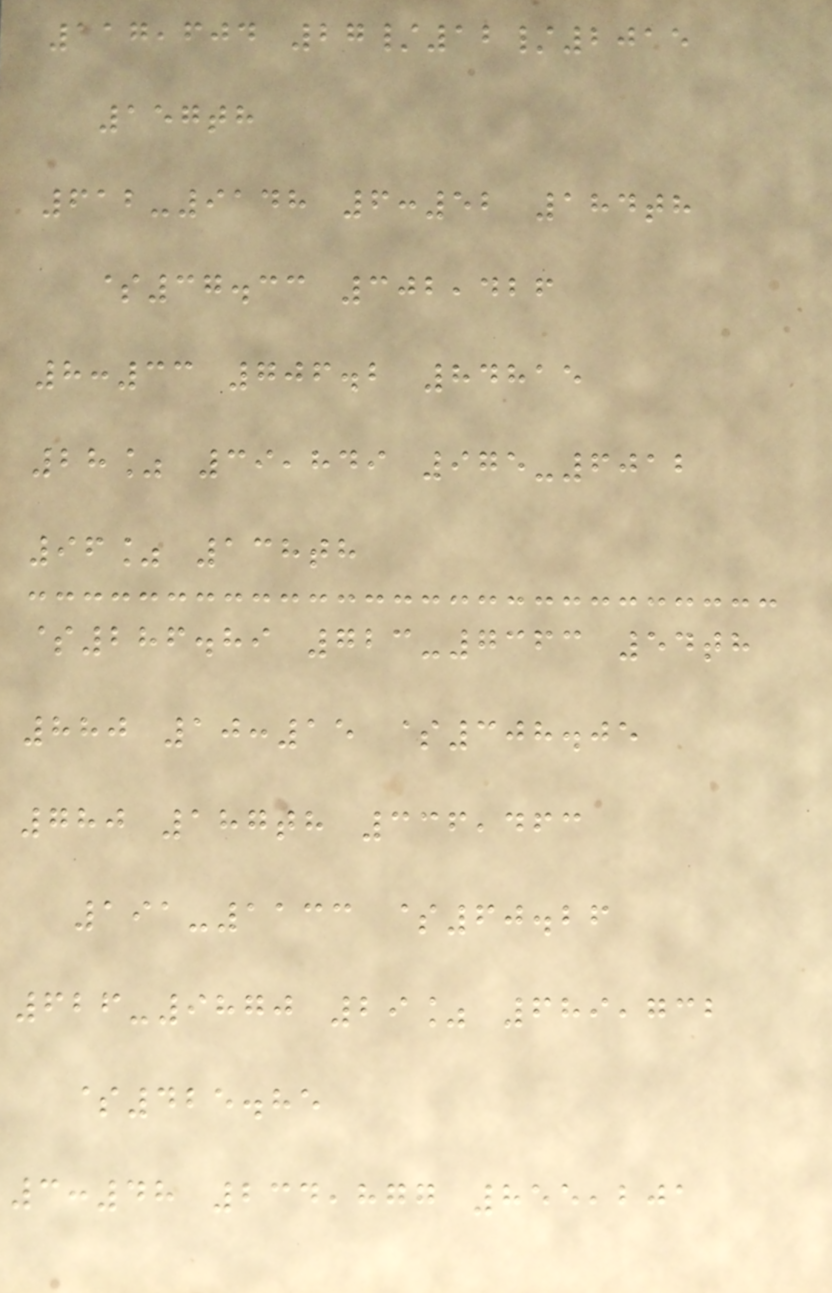117,604 27/12/2015
157th
612-9148 6:52 184th
$37.33 302,426
8:33 706.2 84815
28% 39,849 975-6012
96% 138th
$286.89 723-7363 54th
880 10:15 $308.05
780 187th 336,463
191-1133 $60.26
626-9870 29% 689,732
$425.85
3:48 234,877 855,201
